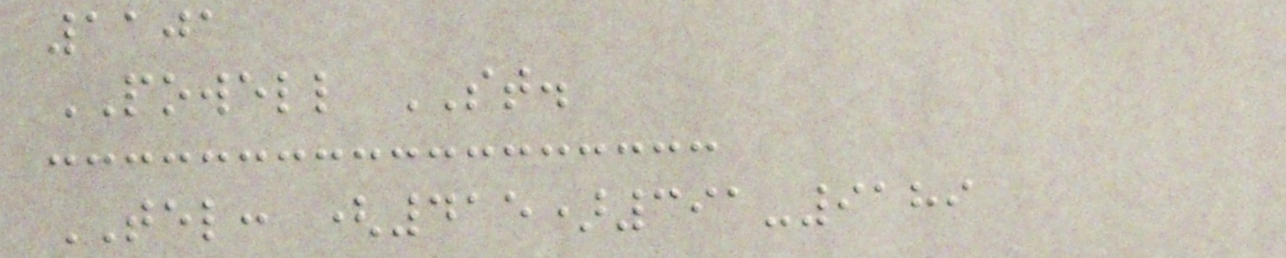1101
POWELL ST.
TEL: (415)391-9189
